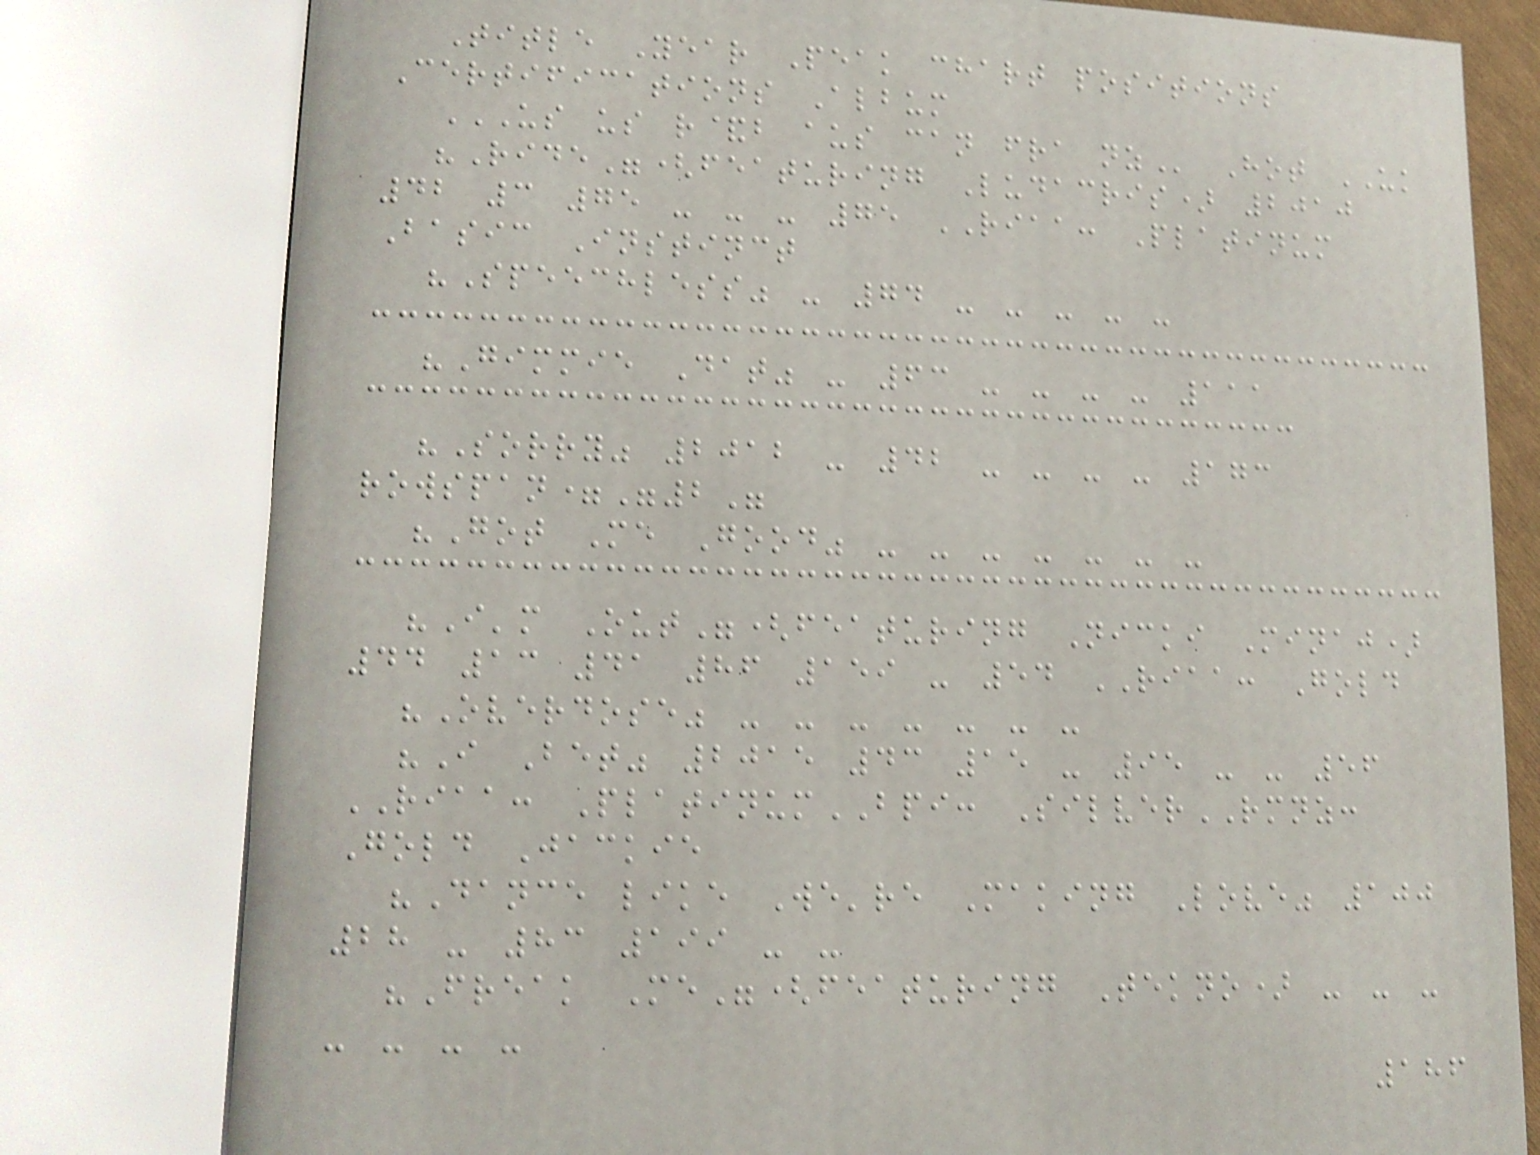Title Year Peak chart positions
Certifications Album
US US R&B AUS CAN FRA NZ Hot UK
"Ride"(featuring Ludacris) 2010
42 3 75 - - - 75 RIAA: Platinum
Basic Instinct
"Speechless" - 74 - - - - -
"Gimmie Dat" - 63 - - - - 111
"Sorry" 2012 - 42 - - - - 173
rowspan="2"
"Got Me Good" - - - - - - -
"I'm Out"(featuring Nicki Minaj)
44 13 41 86 159 - 54 RIAA: Gold
"Overdose" - - - - - - -
"I Bet" 2015 43 15 - 95 - - 56
RIAA: PlatinumBPI: SilverRMNZ:
Gold Jackie
"Dance like We're Making Love" 100
28 - 83 199 - -
"Freak Me"(featuring Tekno) - - -
- - - -
186
